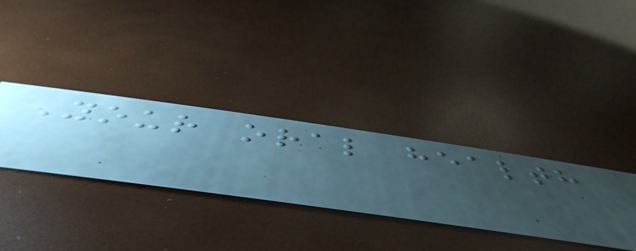Your oral health
